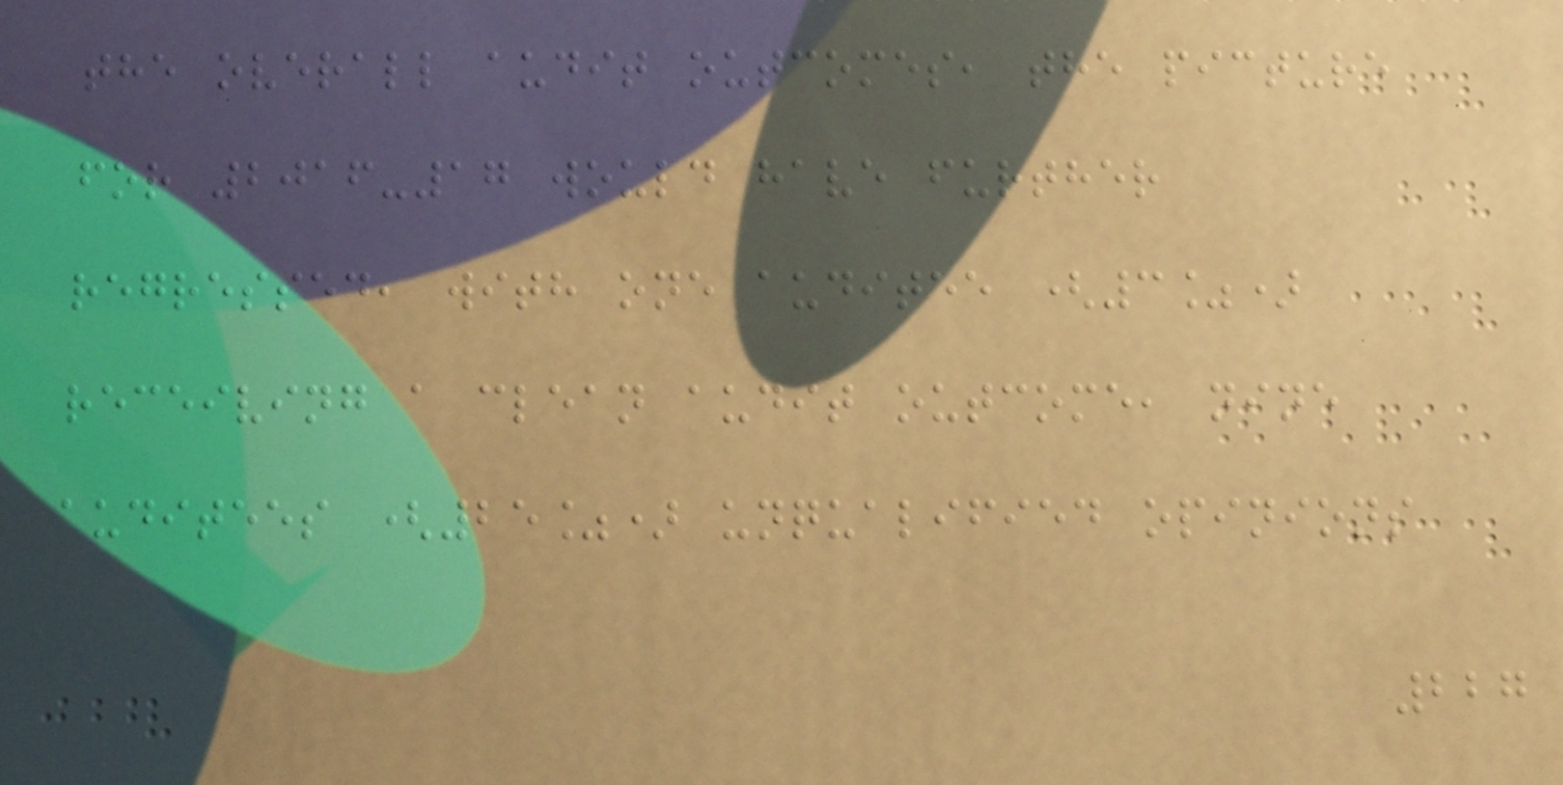the overall audit outcomes, the picture
for 2016-17 would have further
regressed, with one auditee (3%)
receiving a clean audit outcome, nine
auditees (25%) unqualified opinions
227
